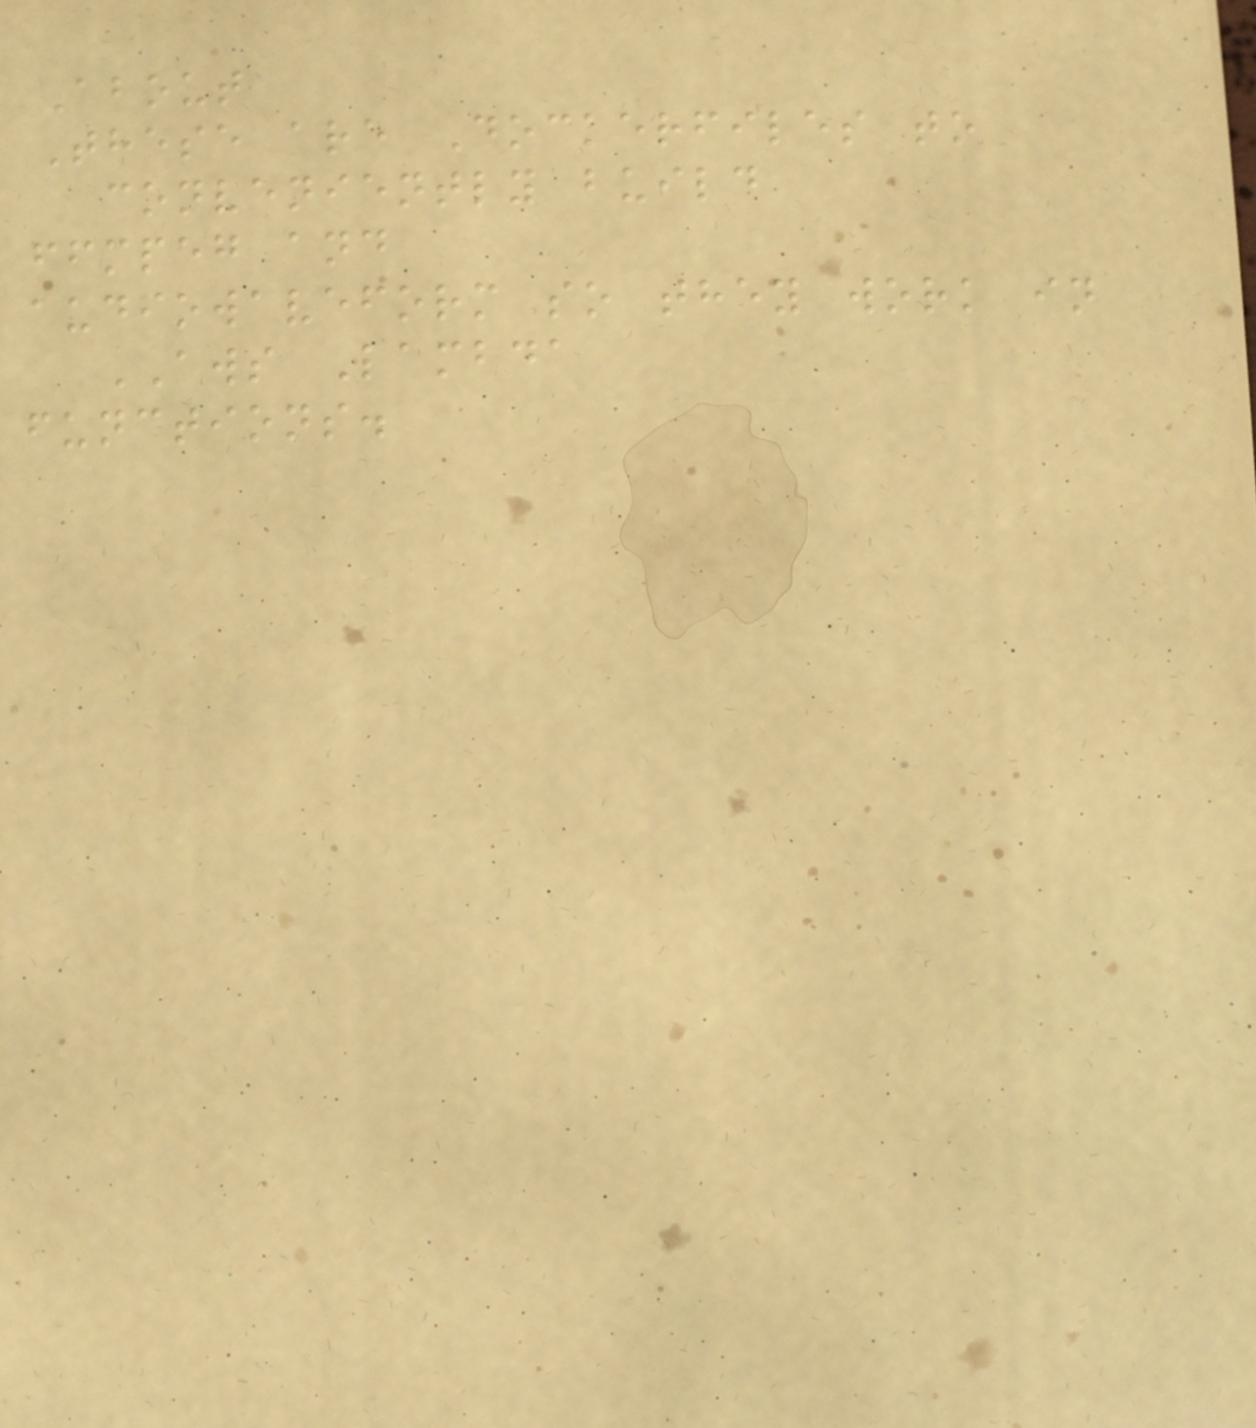About
These are Dockerfiles to
conveniently build
ffmpeg and
audiowaveform so they work in
AWS Lambda
functions.
